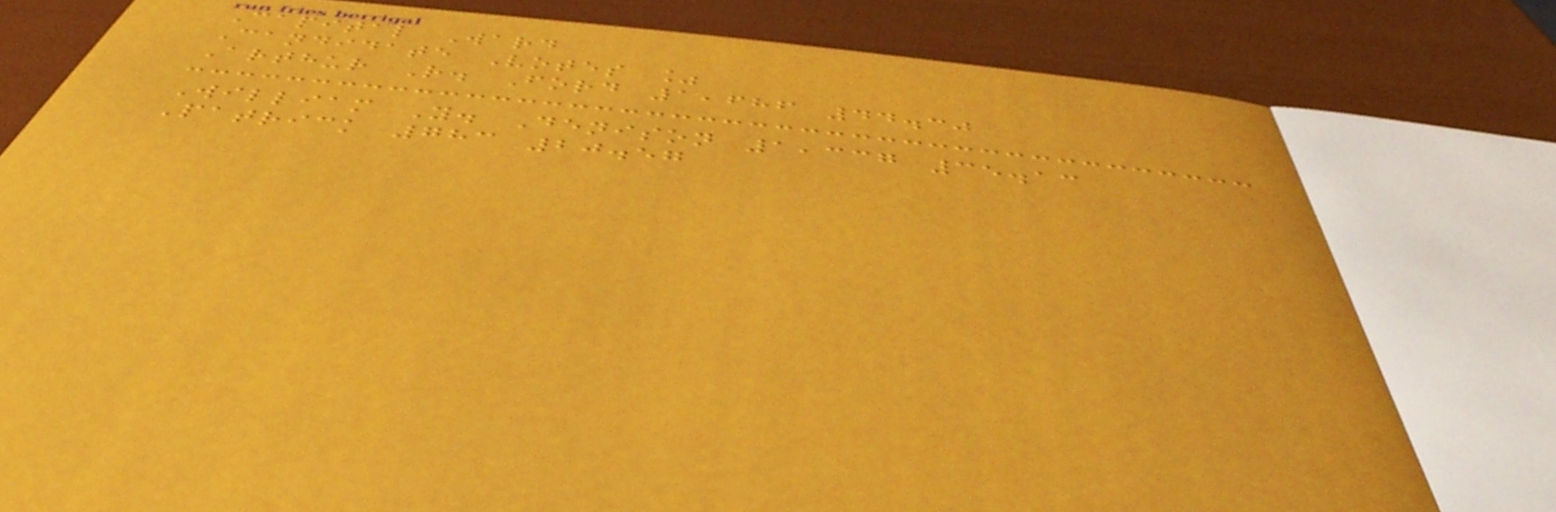Capital Ward
Candidate Votes %
Arthur R. Ford 1,686 44.30
William Y. Denison 1,337 35.13
Patrick 783 20.57
